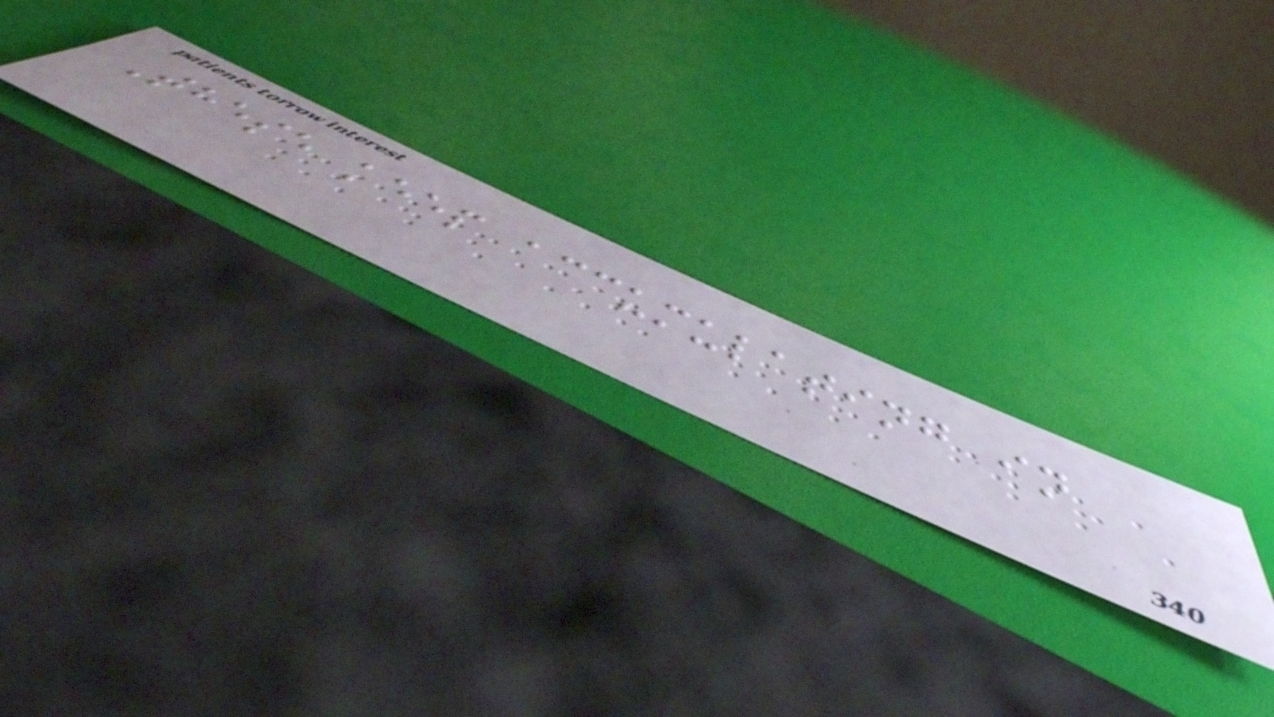These keep accumulating in
